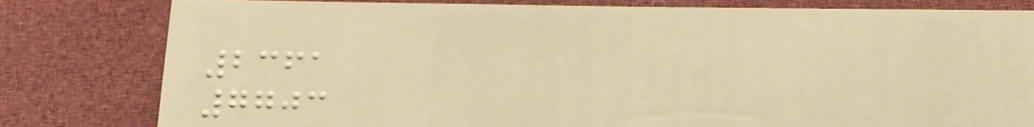2361
7703
